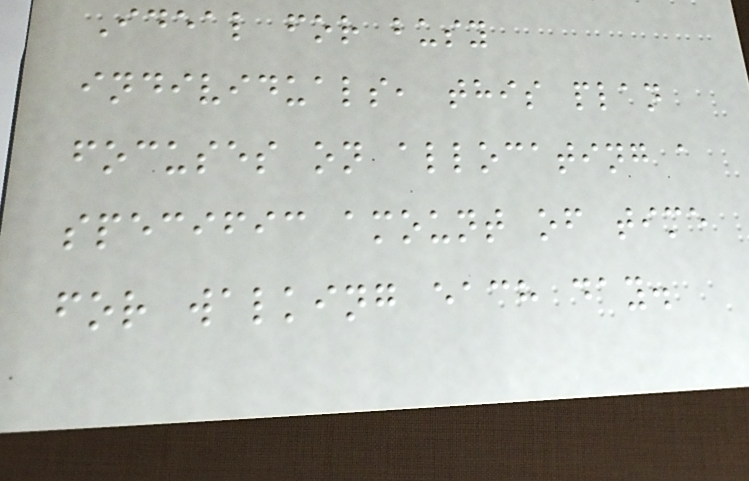Ideal for busy
individuals, this plan
focuses on allocating a
specific amount of time
for walking each day.
